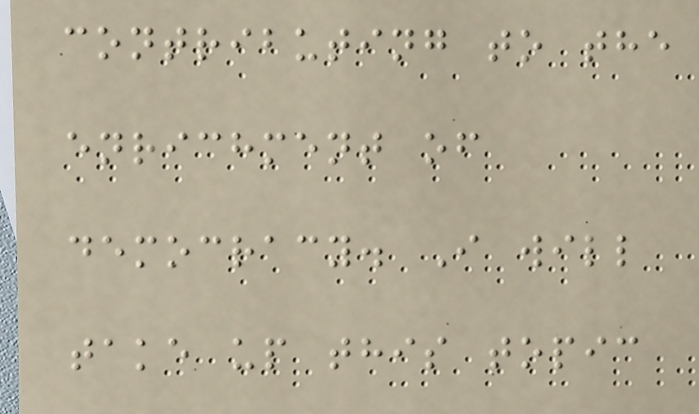contributing to the
enrichment of
democracy. I will
take up this topic
